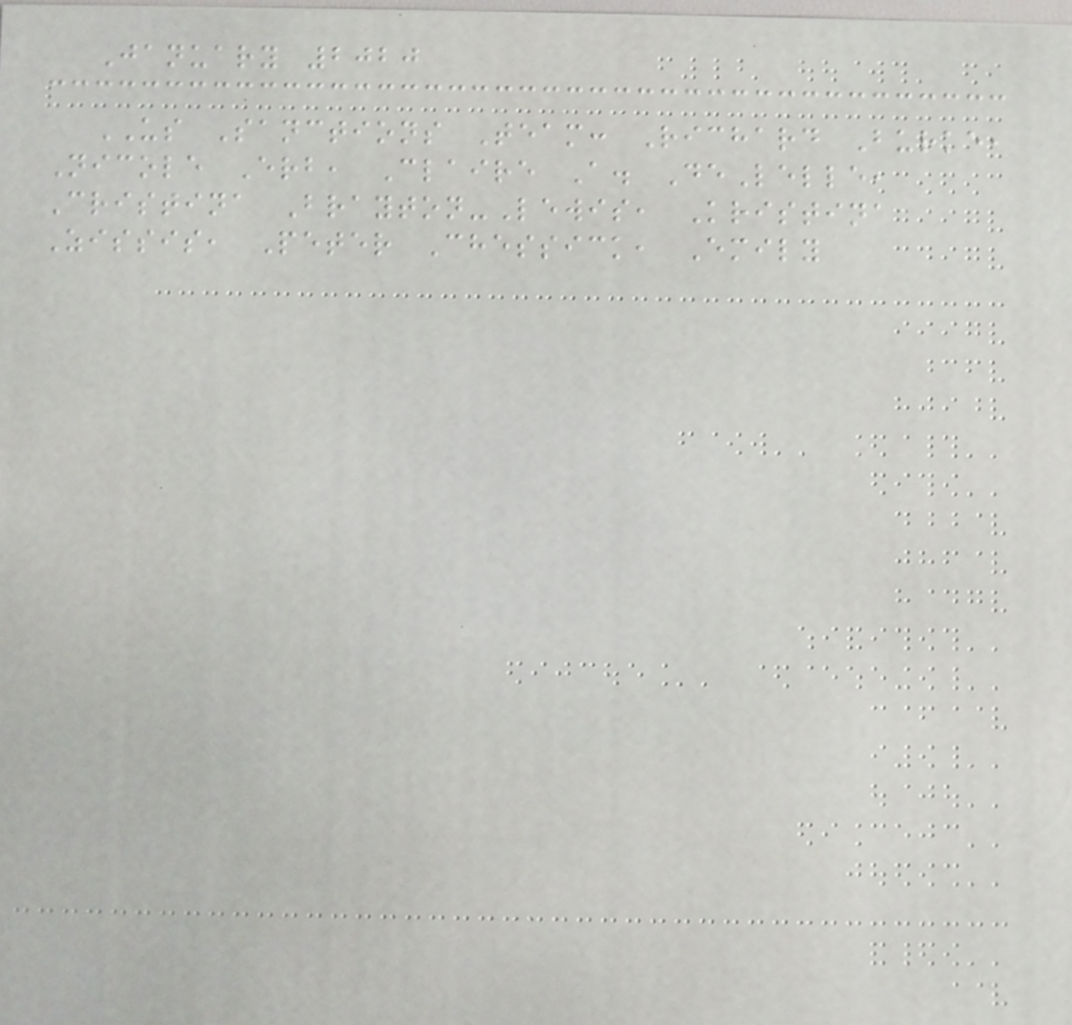January 2020
US Sanctions Team: Richard Burke,
Nicole Erb, Claire A. DeLelle,
Cristina Brayton-Lewis, Kristina
Zissis, Peter Chessick, Emily
